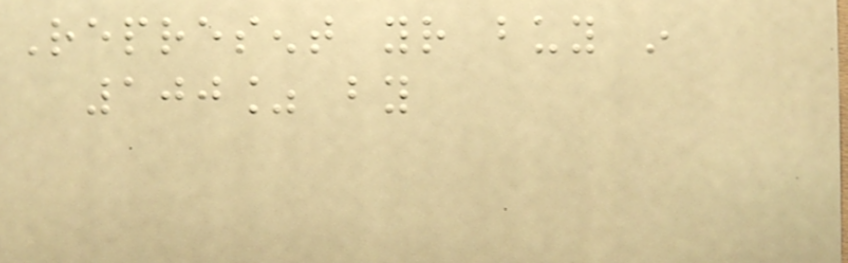Represent your buy in
100% by
